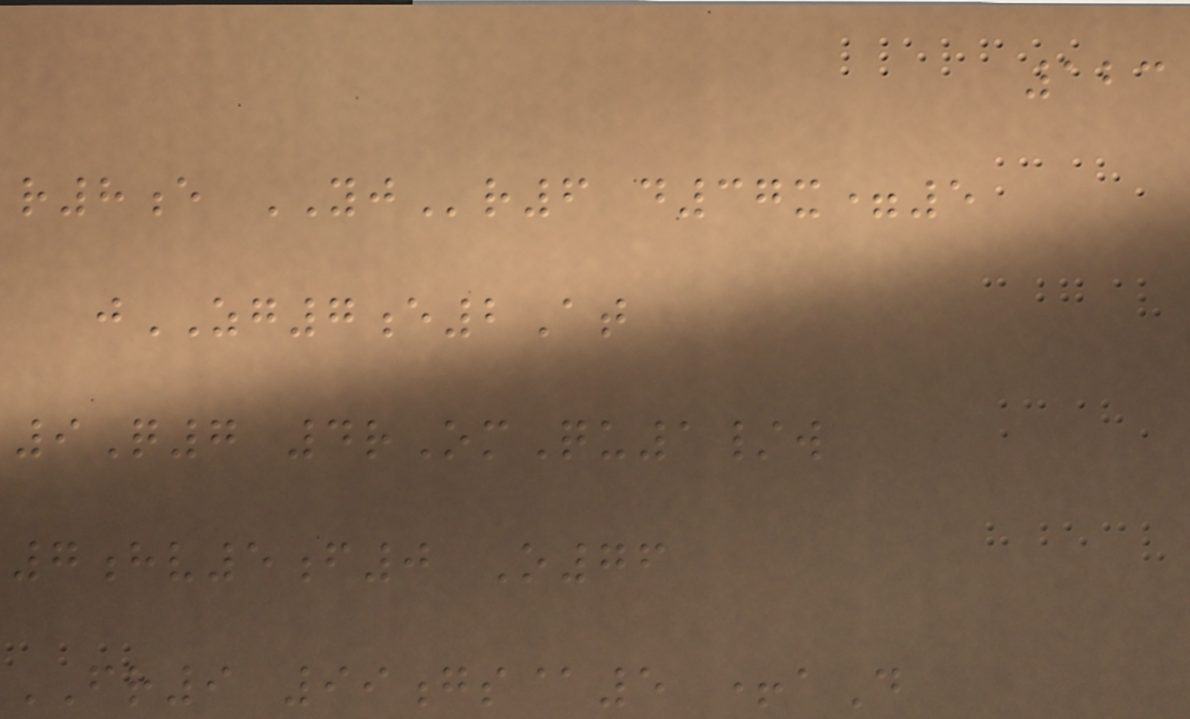123
r8e YJr6 d37x=5
jZG7e2At
9Q7 4rOmQu1/w
7hv5f0 O76
FR9 99gs@5 +aD
